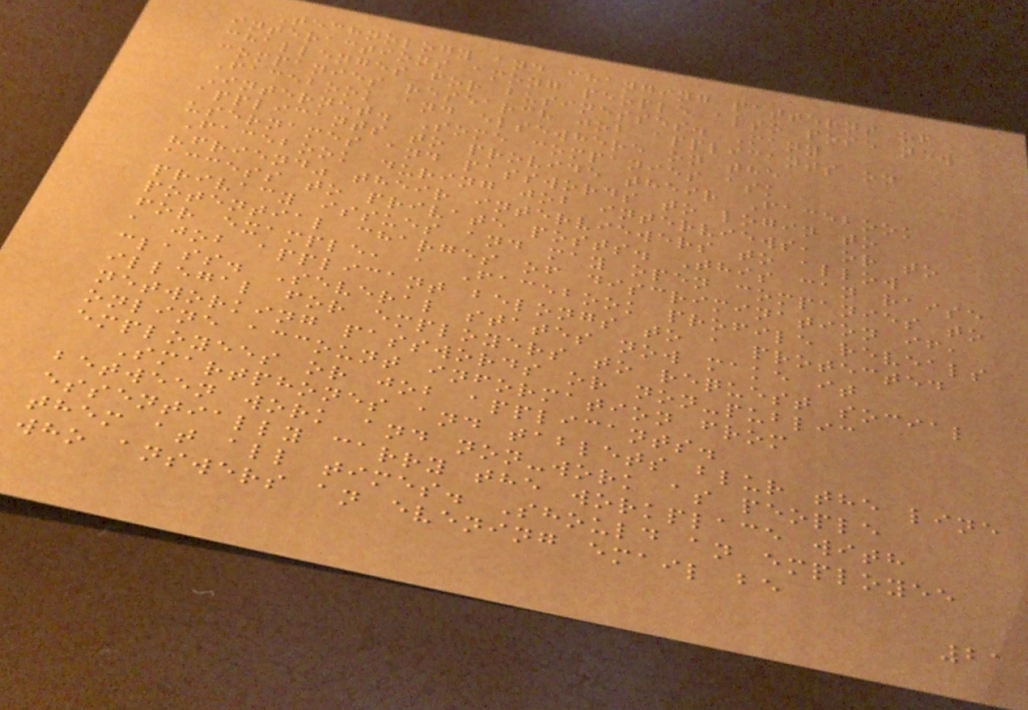Technology and changing patterns of
interactions among people also pose new
challenges for businesses. Many
companies research job applicants on
Facebook and elsewhere on the
Internet. Some companies ask
applicants to provide their Facebook
usernames and passwords to login to
Facebook during job interviews, or to
"friend" their interviewers to allow
access to private posts. This can raise
privacy issues and may open companies to
potential charges of discrimination if,
for example, a Facebook profile reveals
a job applicant belongs to a protected
class. Several states now make it
illegal for employers to request social
networking passwords or non-public
online account information from
employees or job applicants.
Smartphones and tablets blur the line
between work and non-work as people
essentially carry the workplace with
them at all times. Should an employee
who answers an evening email be
21
